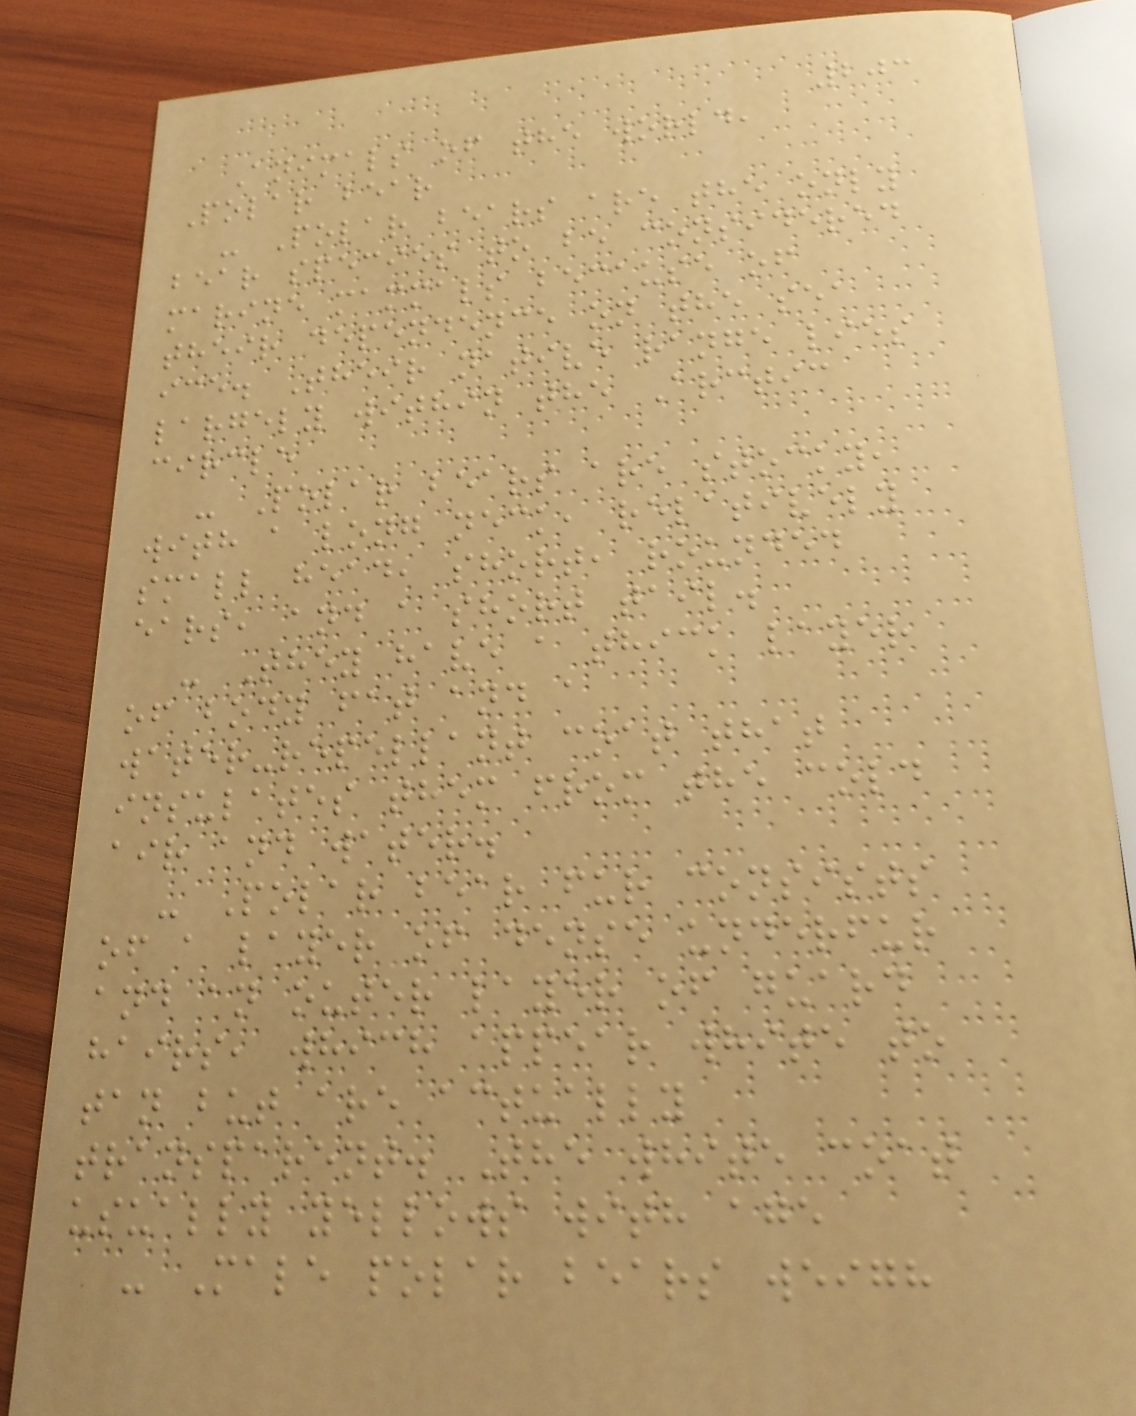203
Animals of the world,
Polar bear
- Polar bears are the only
bear species to be considered
marine mammals because of
their dependence on the sea
ice. Their native range lies
largely within the Arctic
circle
- Polar bears are stocky,
with a long neck, relatively
small head, short, rounded
ears, and a short tail.
- They have a thick layer
of body fat and a
water-repellant coat that
insulates them from the cold
air and water.
- Polar bear fur consists
of a layer of dense underfur
and an outer layer of guard
hairs, which appear white to
tan but are actually
transparent. The white coat
usually yellows with age
- Male polar bears weigh
